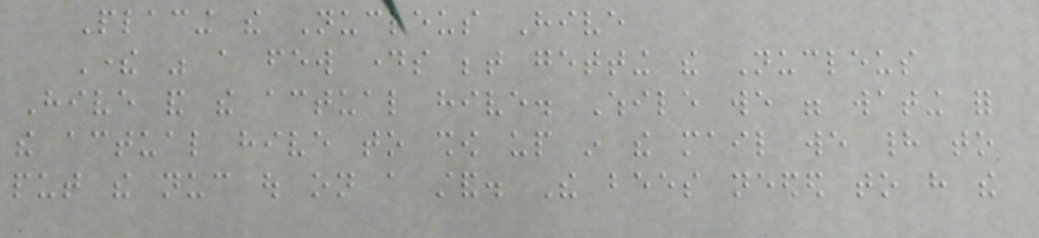Placing the Nucleus Hive
There was a few days between getting the Nucleus
Hive and the actual hive. While we were wating for
the actual hive to show up in the mail we had to
put the nuc out on a stand. The bees needed to have the
